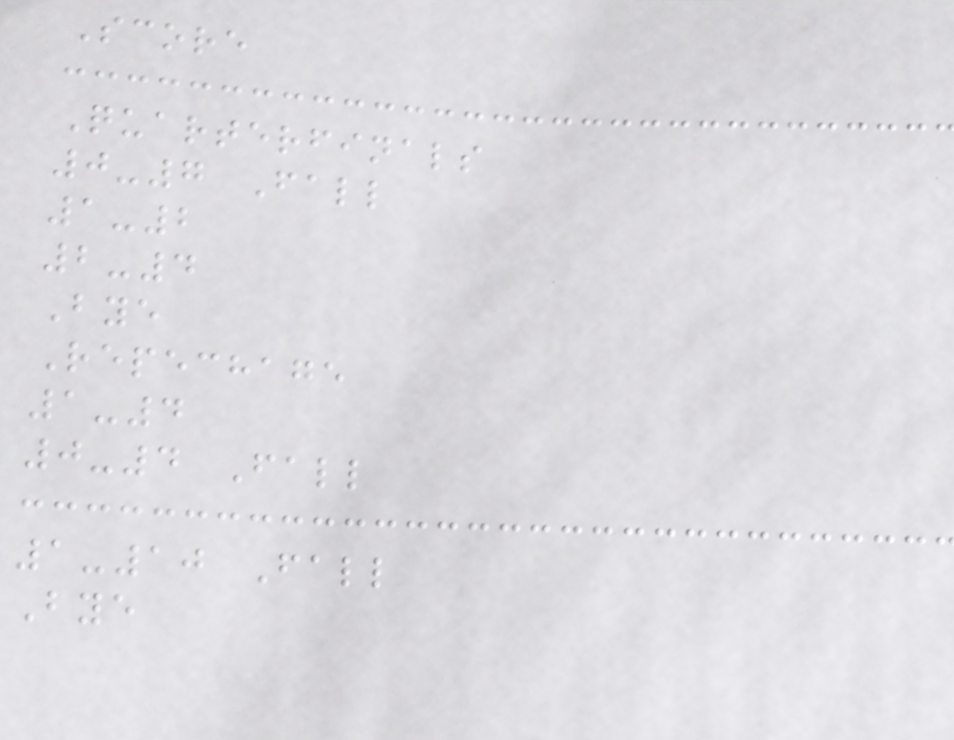Score
Quarterfinals
0-7 Fall
1-2
2-4
Bye
Repechage
1-4
0-4 Fall
1-10 Fall
Bye
